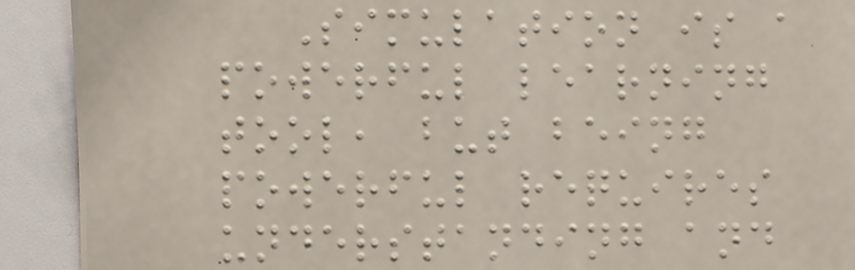Simulation is a
powerful learning
tool, but being
powerful requires
understanding and
